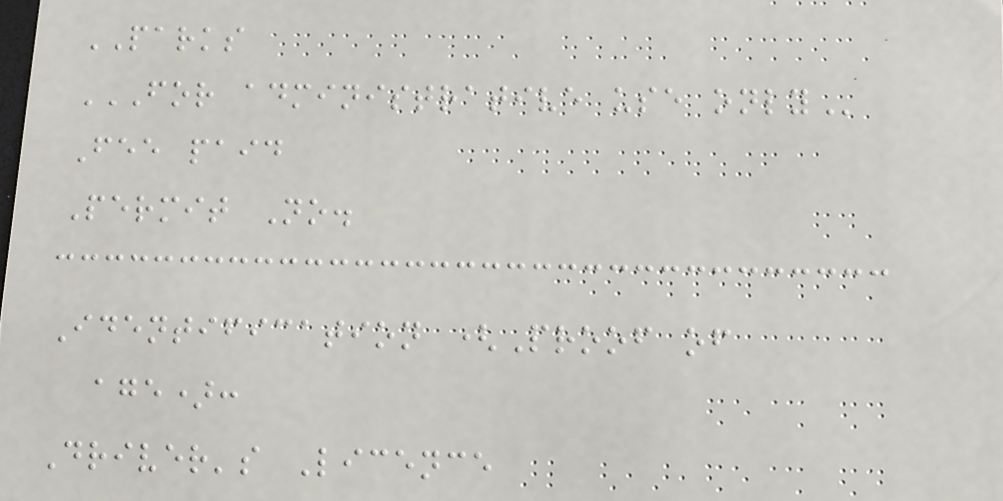PARKS
FOR ADMINISTRATIVE USE ONLY
Fee paid
Permit No.
Identification (Proof of
age):
Driver's Licence
